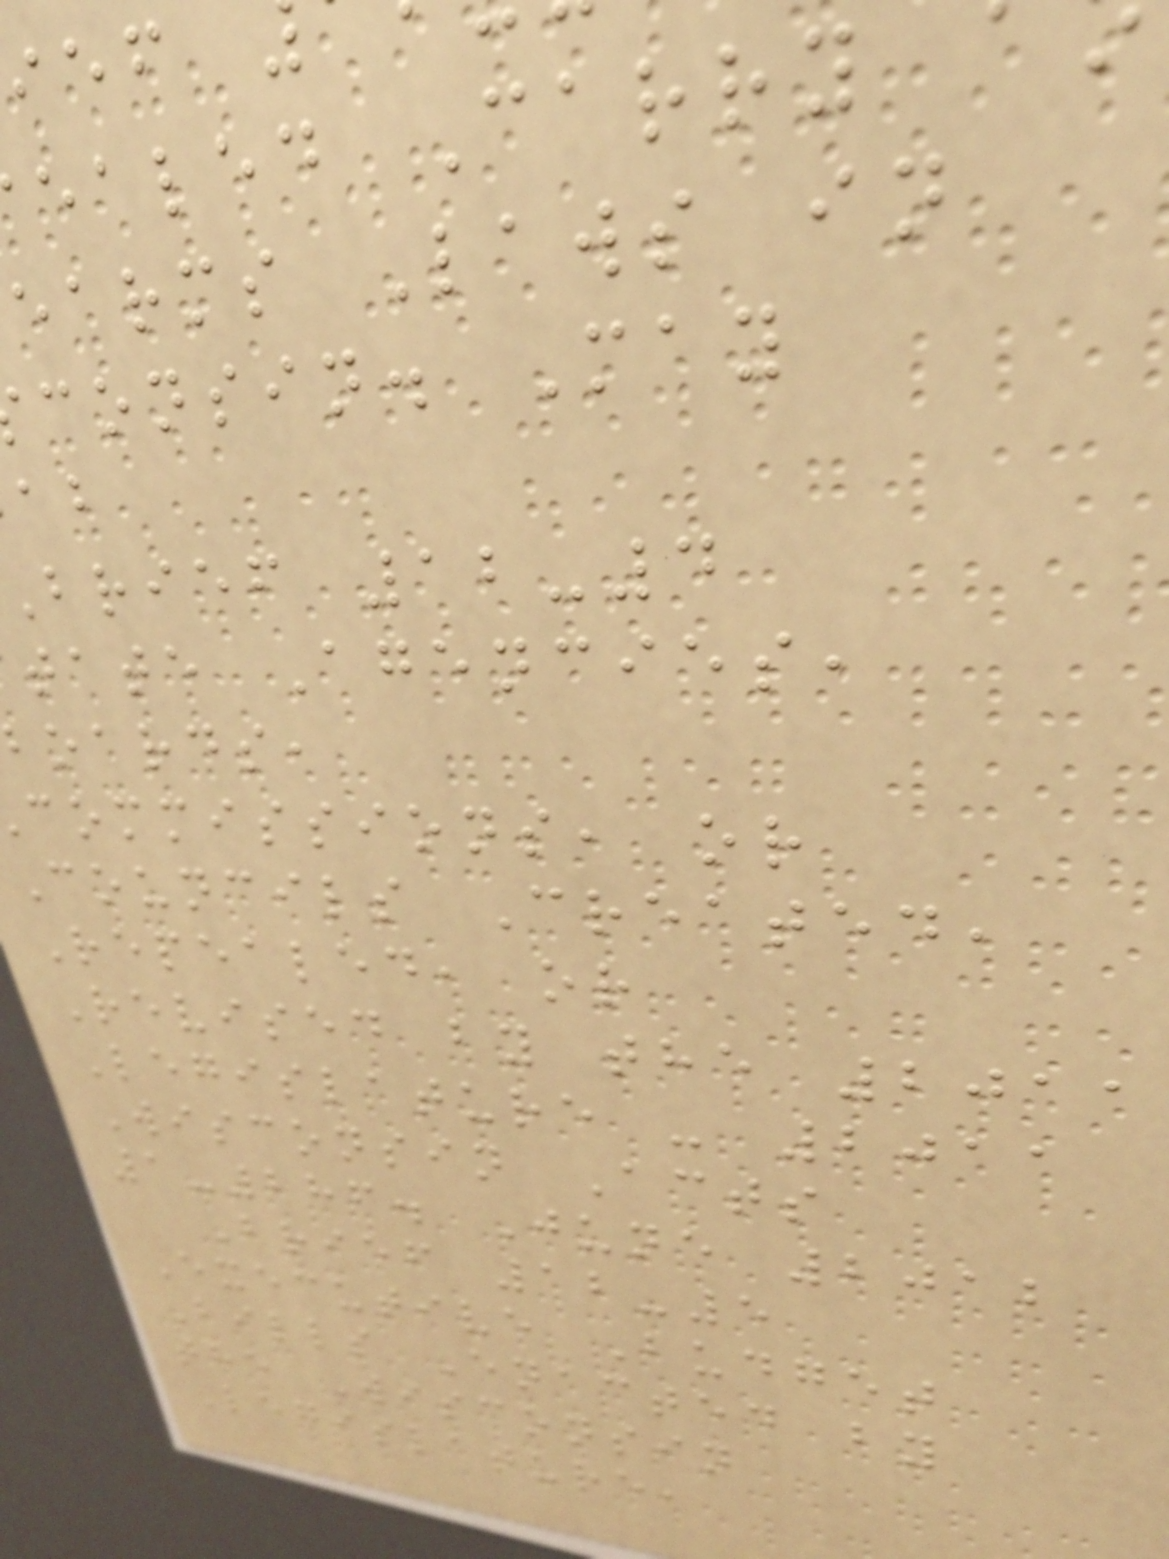ealed Carry
earms Laws in
consin. May
brief 12-4
tate Agencies,
boards,
commissions, or
Councils Created,
Repealed, or
Revised by the 2011
Legislature - 2011
Wisconsin Acts
1-286. June 2012
Brief 12-5
Executive Budget
Bills Enacted by
the Wisconsin
Legislature,
